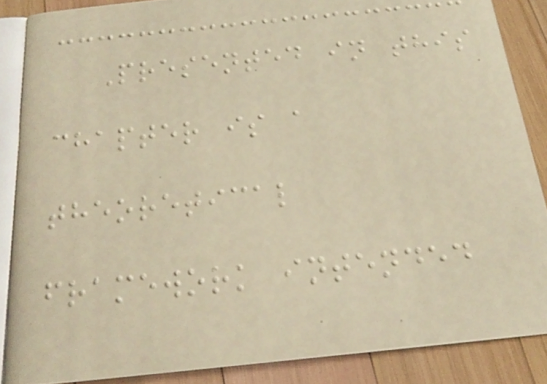Presented in this
chapter is a
theoretical
framework intended
